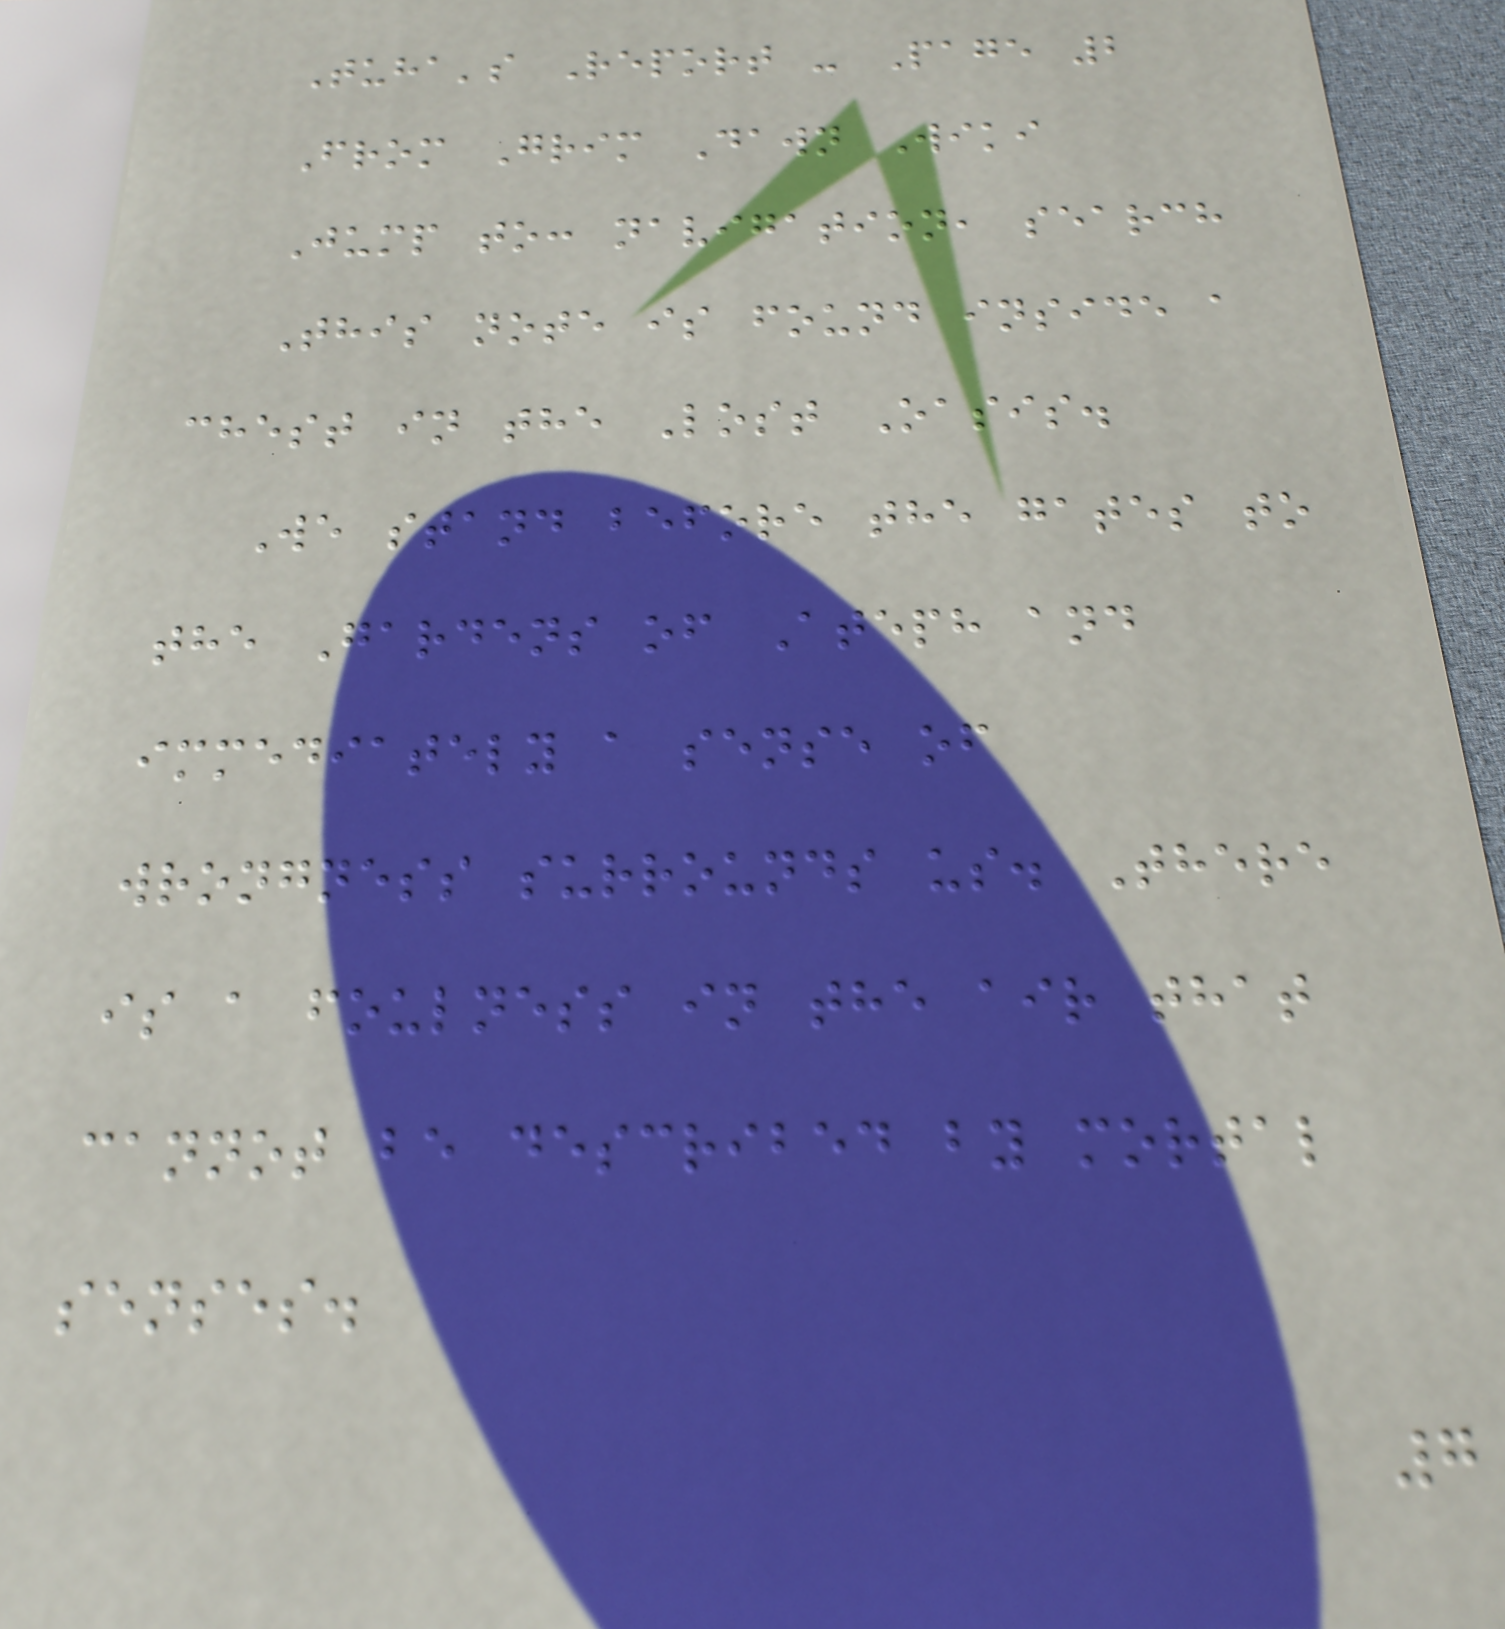Tuha's Report - Page 2
From Grim Dawn Wiki
Jump to: navigation, search
This note is found inside a
chest in the Lost Oasis.
We stand before the gates to
the Gardens of Ateph and
immediately a sense of
wrongness surrounds us. There
is a foulness in the air that
cannot be described by mortal
senses.
7
